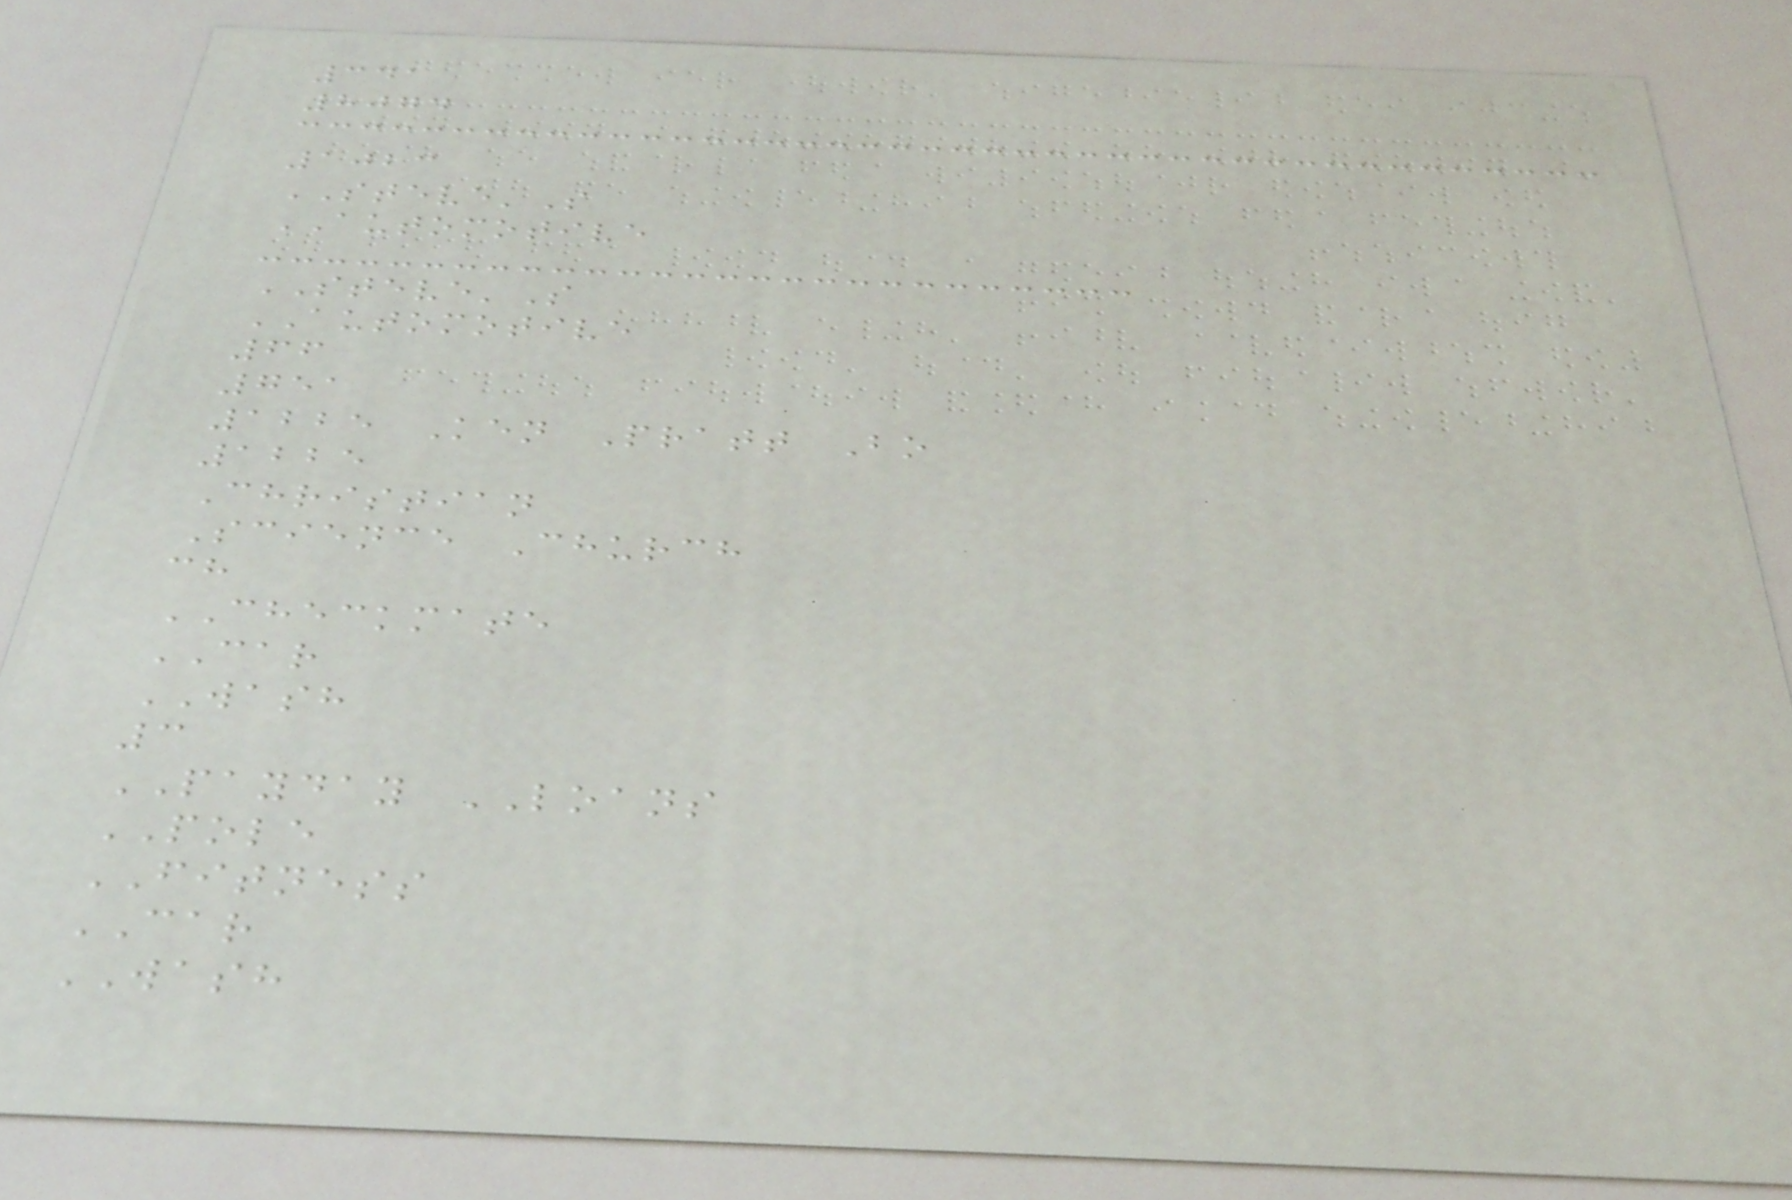341
8074
1023
STEVE'S
AUTOMOTIVE
STEVE'S
AUTOMOTIVE
66
751
1225 Ken Pratt Bo
1225
Christian
Science Church
ch
CHECKMATE
CAR
WASH
3
PAYDAY LOANS
POLE
FITNESS
CAR
WASH
